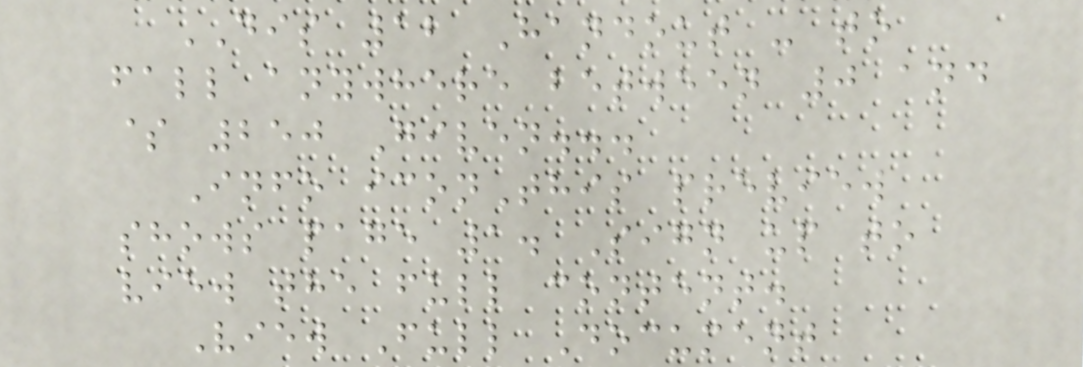DIS 12 Handout - to
fall anywhere between 0 and
$ 250 Given...
Info iconThis preview
shows page 1. Sign up to
view the full content.
View Full Document
